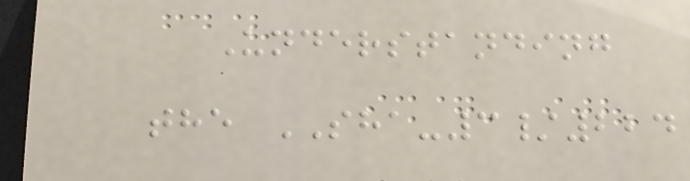Understanding
the SHA-3/224
